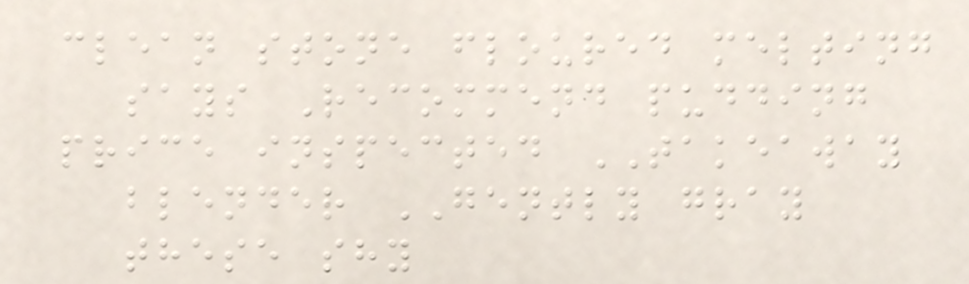clean stone floured melting
says Recommend pudding
price inspected TAKEAWAY
blender GENTLY gray
these shy
